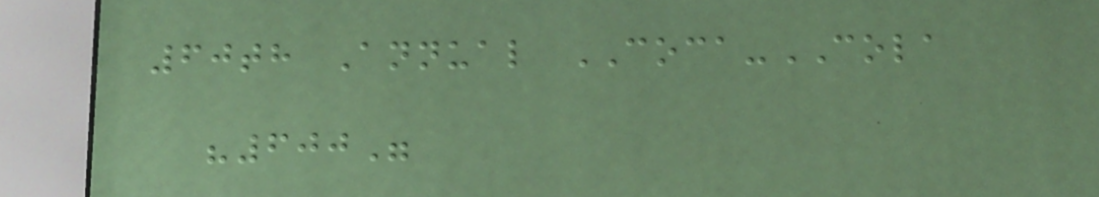60th Annual COCA-COLA
"600"
